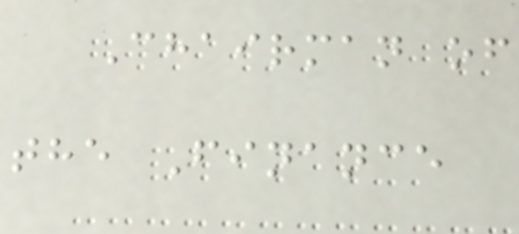Chairman of
the Finance
